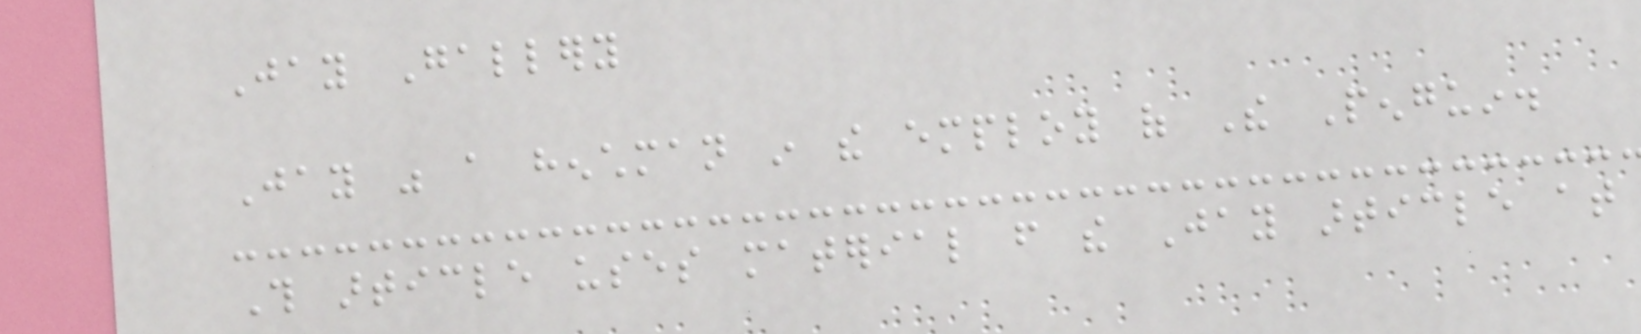Jay Gallery
Jay was a henchman in the employ of The Penguin.
This article uses material from the Jay article at
